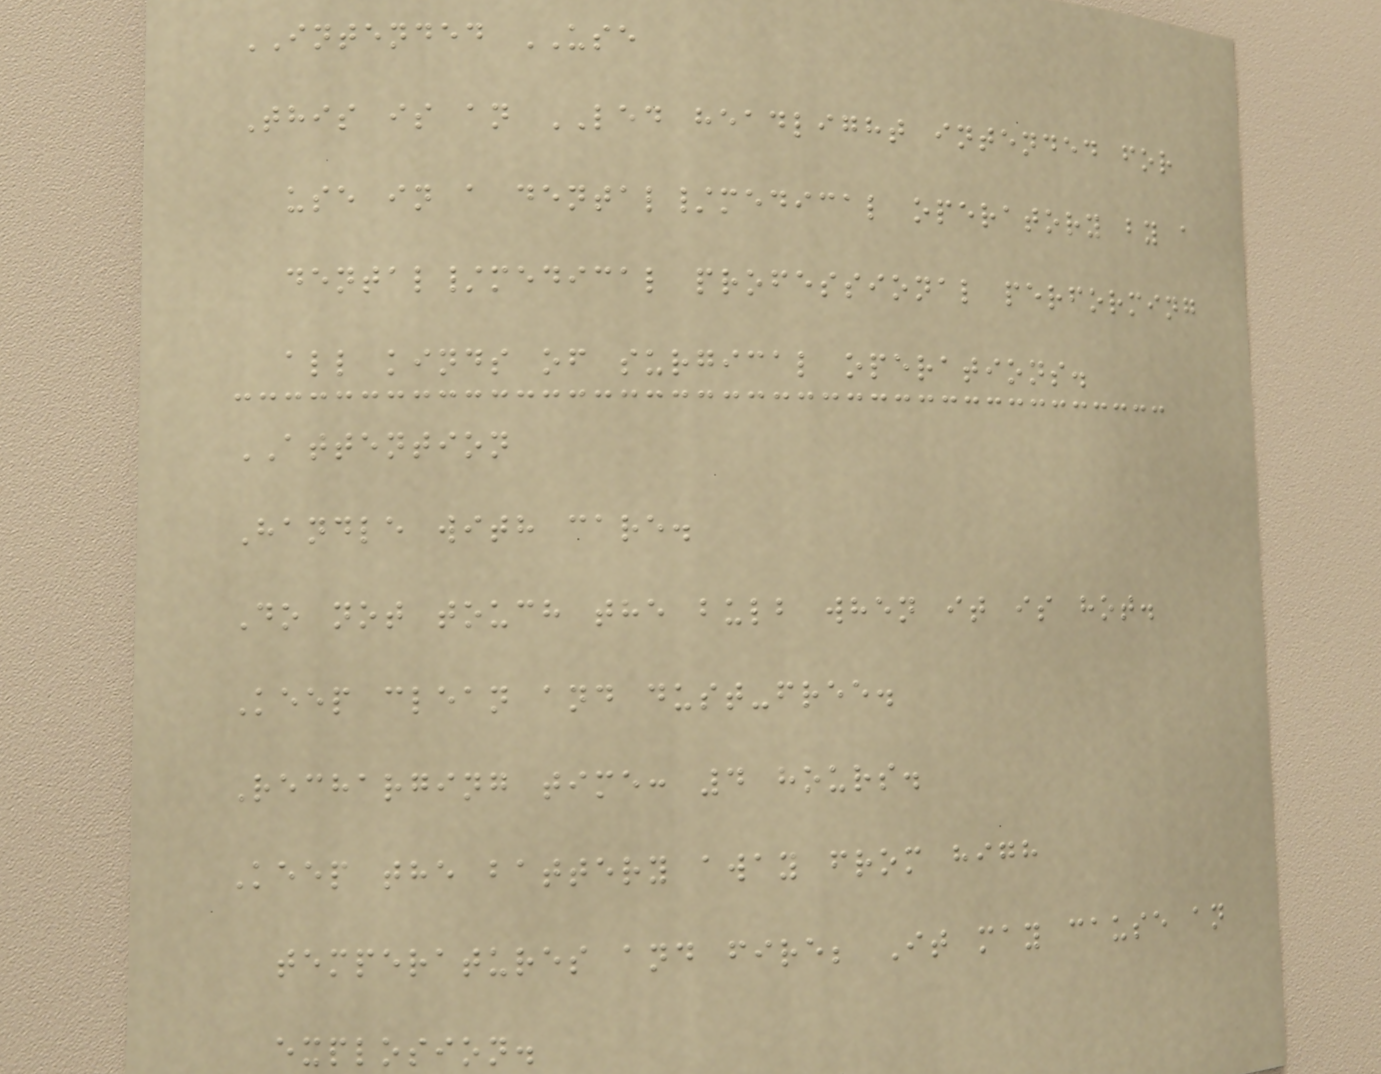INTENDED USE
This is an LED headlight intended for
use in a dental/medical operatory by a
dental/medical professional performing
all kinds of surgical operations.
ATTENTION
Handle with care.
Do not touch the bulb when it is hot.
Keep clean and dust-free.
Recharging time: 4 hours.
Keep the battery away from high
temperatures and fire; It may cause an
explosion.
